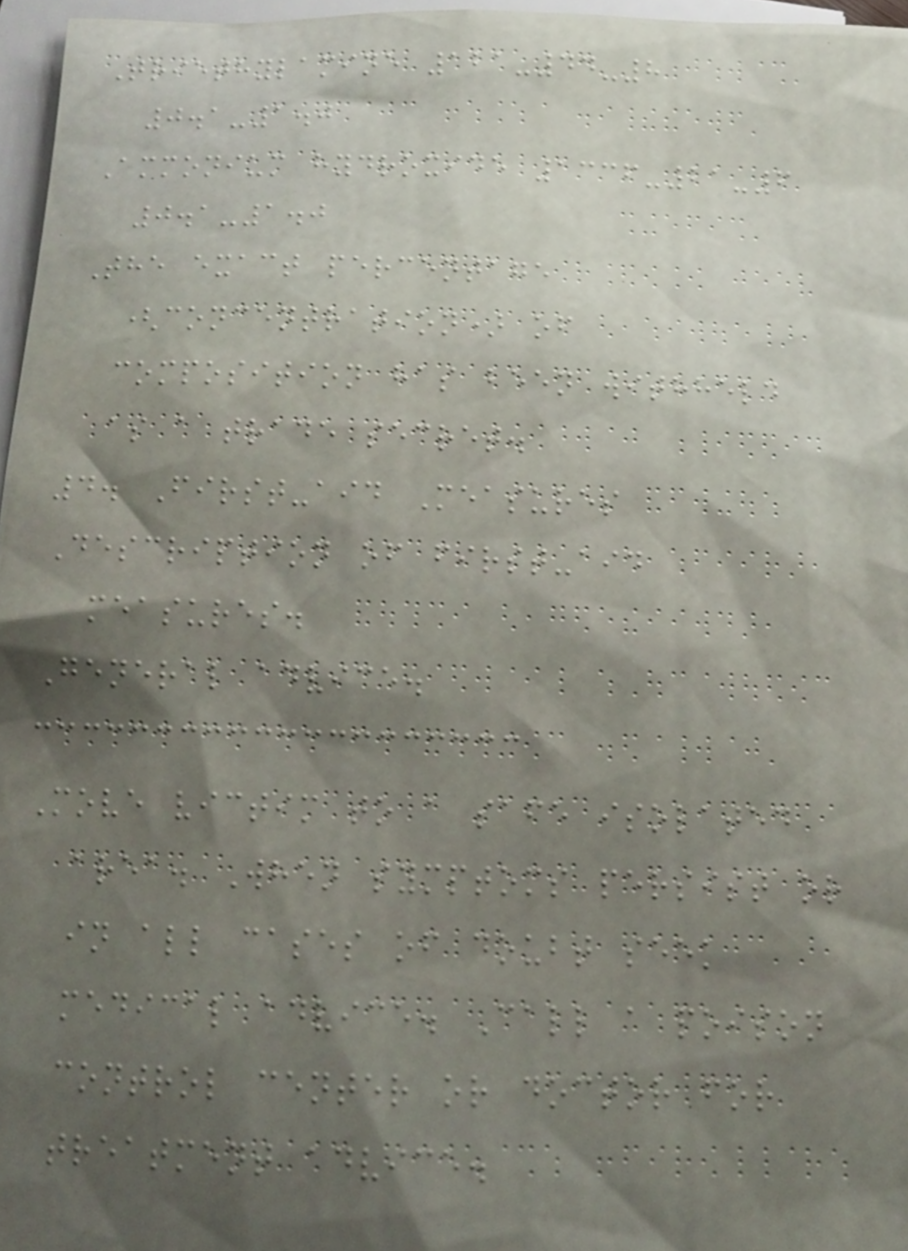Triethylamine 121-44-8
0.1-1.0
Ammonium hydroxide 1336-21-6
0.1-1.0
The exact percentage
(concentration) of
composition has been withheld
as a trade secret.
4. First-aid Measures
Description of first-aid
measures.
General advice.
Move victim to a safe isolated
area. When symptoms persist or
in all cases of doubt seek
medical advice. Call a poison
control center or doctor for
treatment advice.
